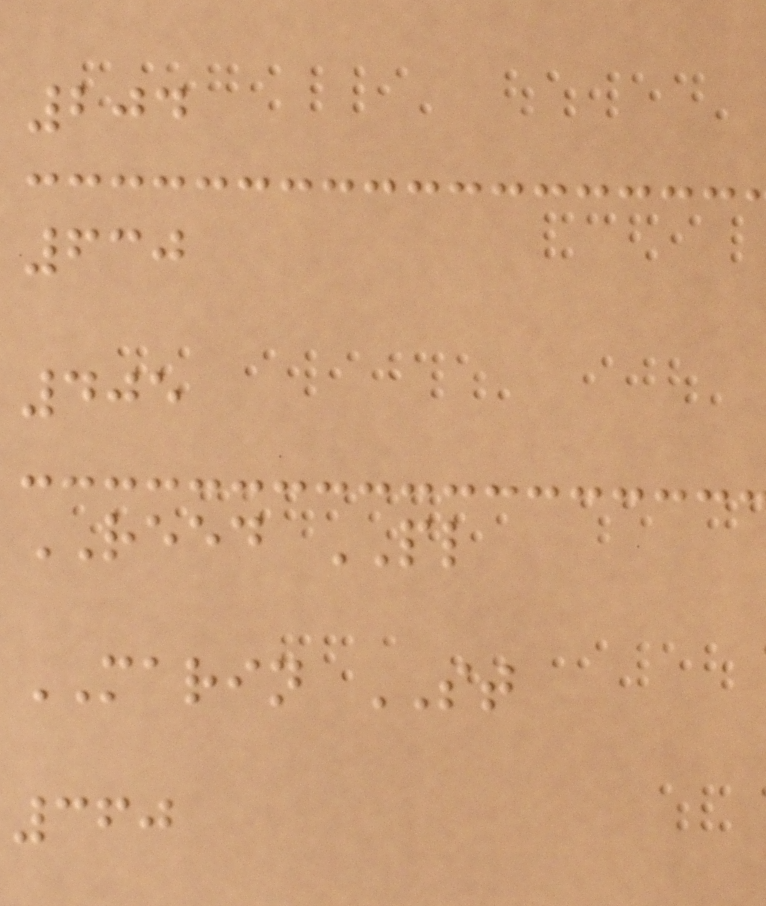204
630
405
REED PL
MARIN ST
360
